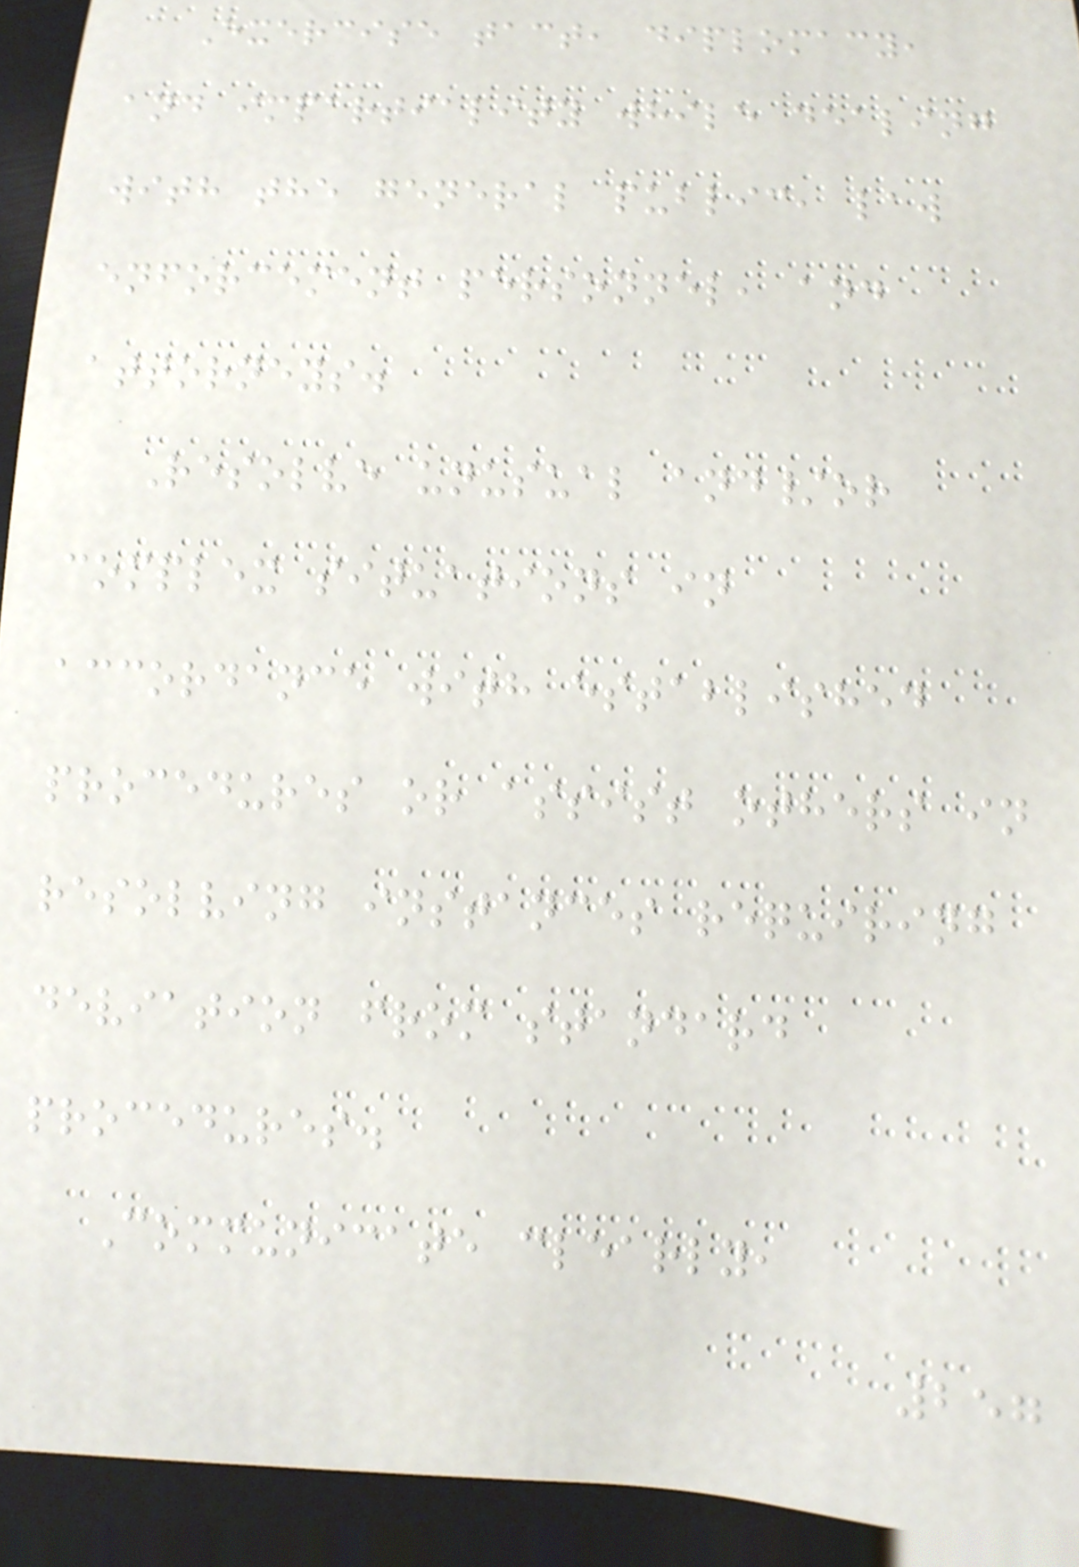Exercise tact, diplomacy,
and impartiality while dealing
with the general public, law
enforcement personnel, and
attorneys.
Resolve unusual and/or
complex situations in
accordance with established
procedures or assist others in
resolving instances requiring
deviation from standard
procedures.
Communicate clearly,
257
